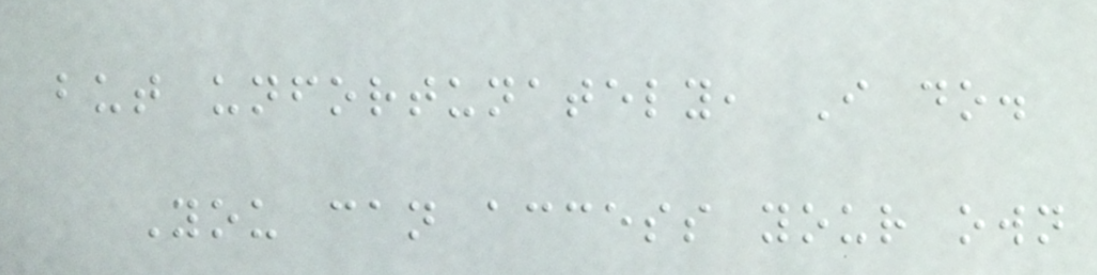but unfortunately, I do.
You can access your own
